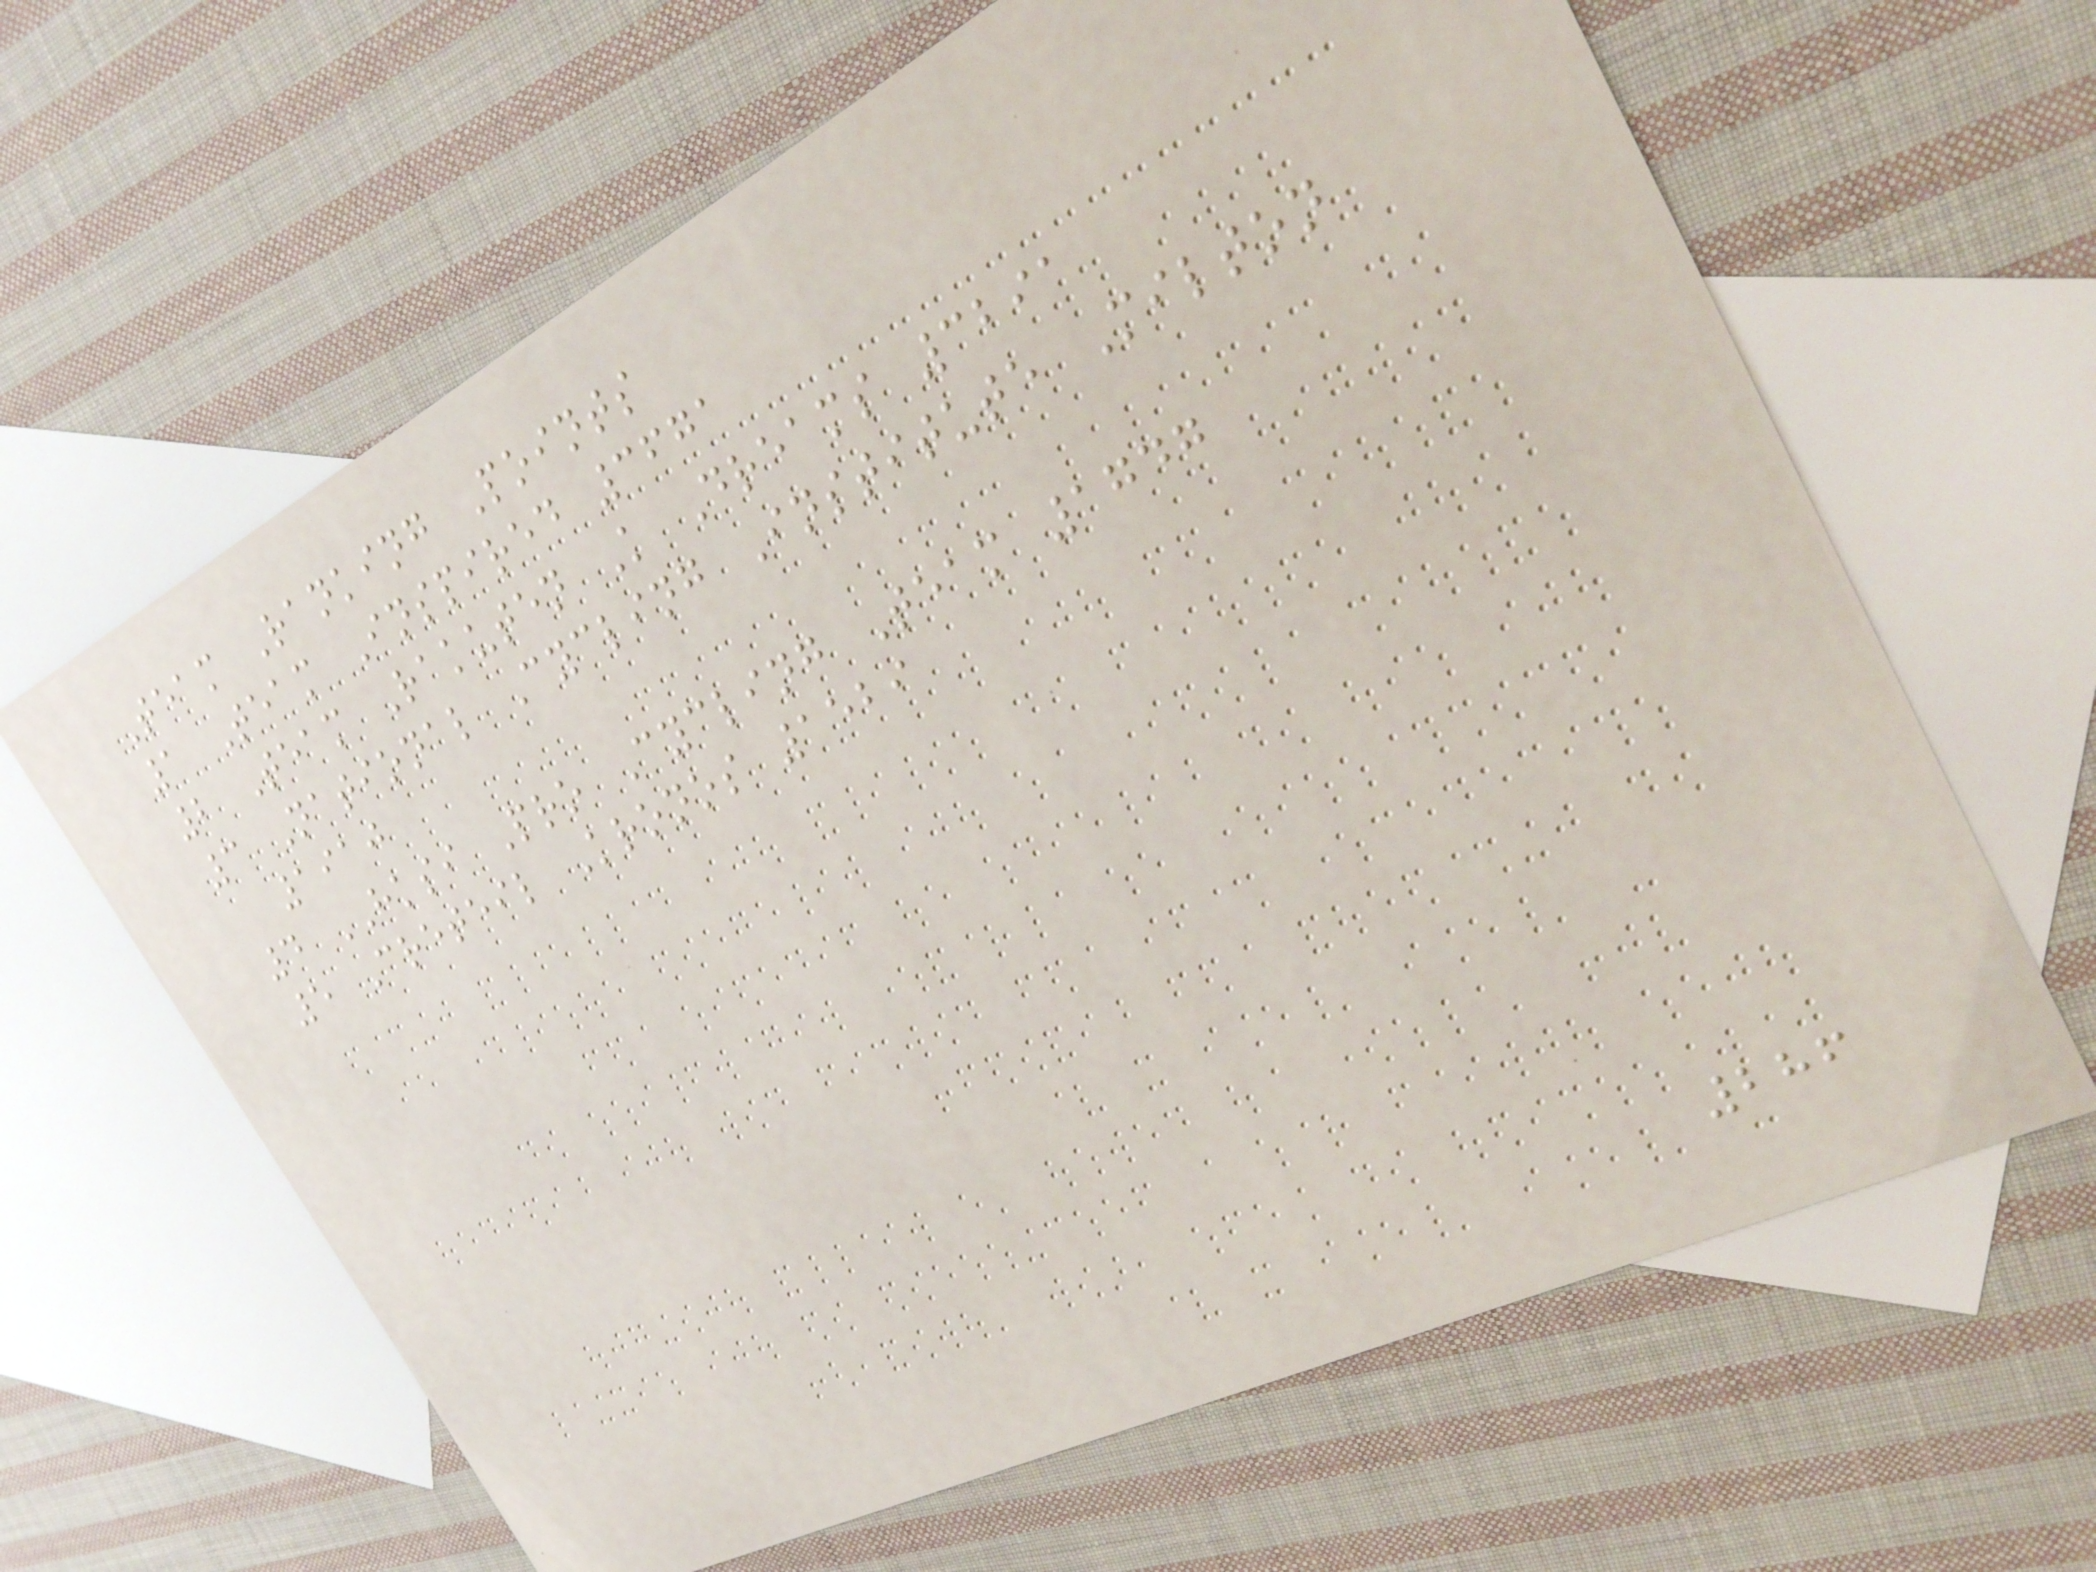Team Ranking Points
1 Team Inspired 3671
2 Team Rakuten K Dreams 3291
3 National Cycling Institute Milton
1910
4 HKSI Pro Cycling Team 1747
5 Creteil Kronos 1529
286
